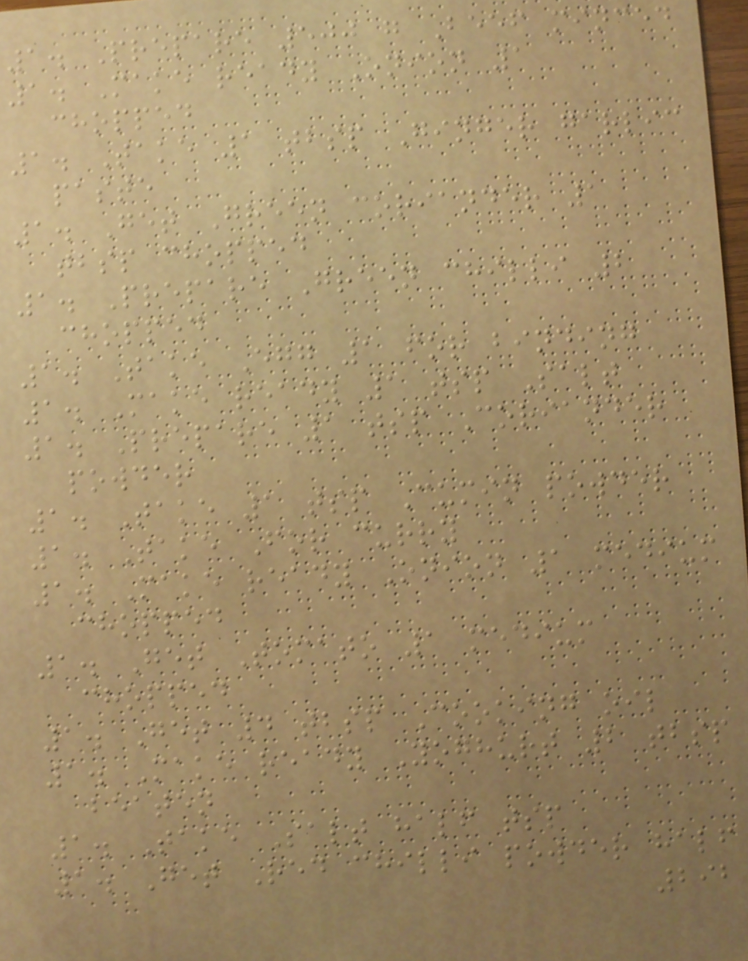1. Prepare 500 g Beef minced
1. Make ready Onion 1
chopped
1. Take 1 tbsp Ginger garlic
paste
1. Get Green coriander 1
tbsp chopped
1. Prepare Green chilli 2
chopped
1. Take Egg 1 for binding
1. Make ready 1 tsp Salt
1. Prepare 1 tsp Coriander
powder
1. Take 1 tsp Cumin powder
1. Take For curry
1. Make ready Onion 1 medium
chopped
1. Get Tomato 1 medium
chopped
1. Get 4 tbsp Cooking oil
1. Make ready Yoghurt 2 tbsp
beaten
1. Take Salt half tsp
1. Get Red chilli powder half
292
